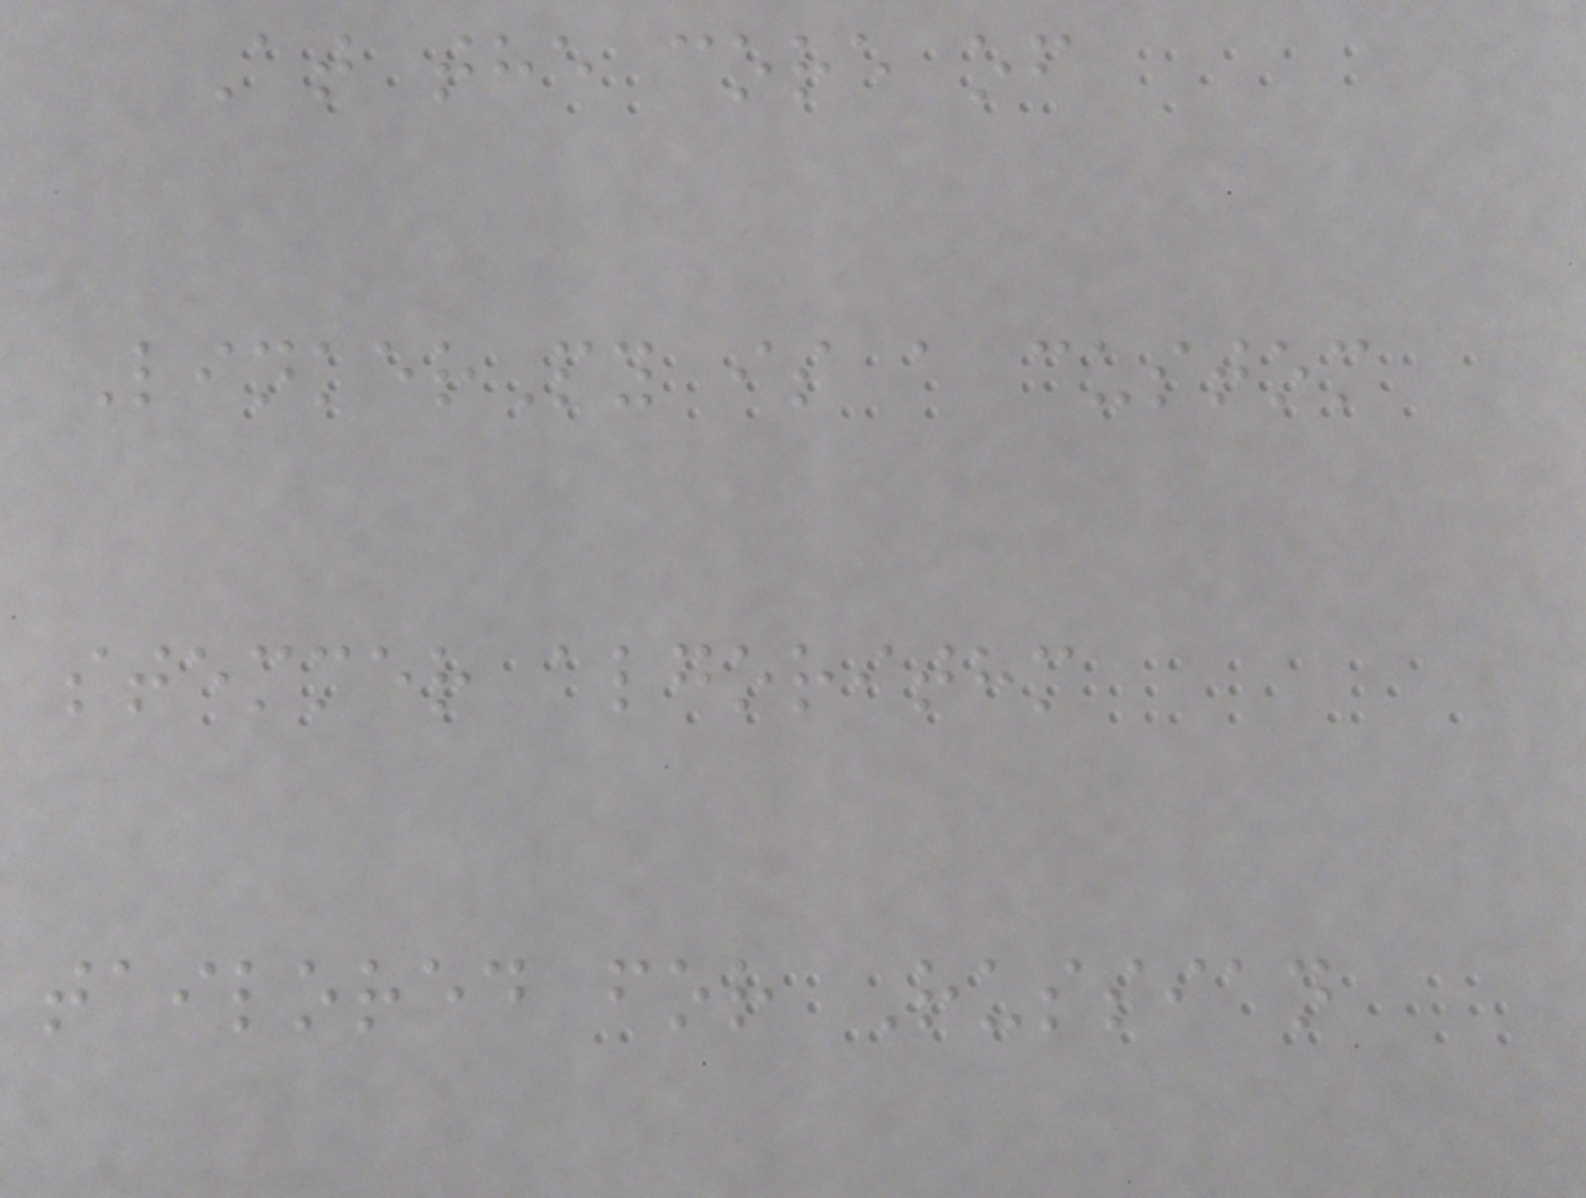At the core of
LinkerPy is a custom
stemmer algorithm
tailored for Russian
